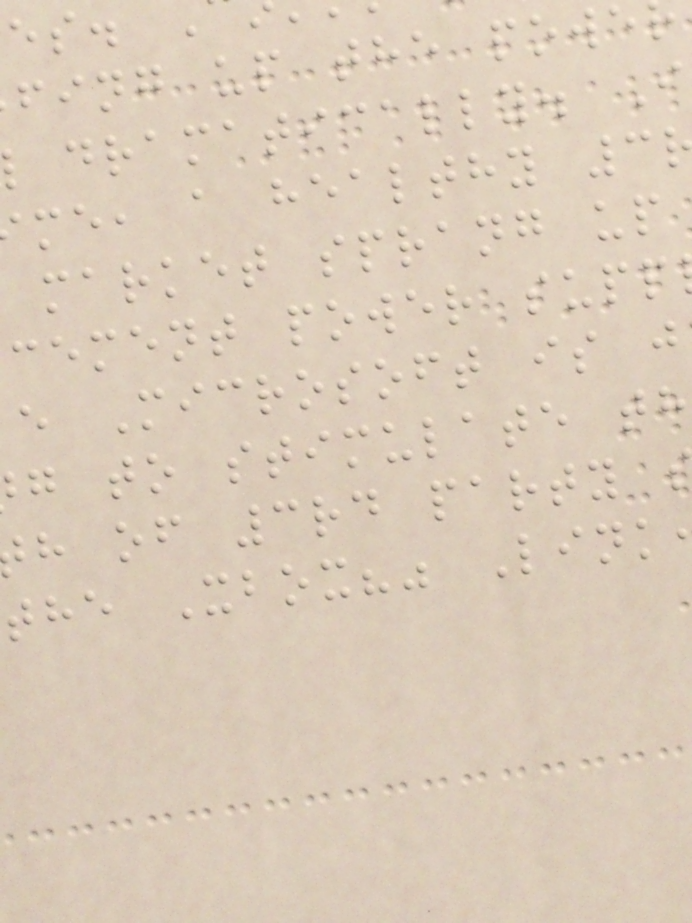fing up the powe
dramatically. I
me, a healthy 3
market sprang up
cement power supp
e Microsoft is j
g to stimulate th
h of 3rd party
the Xbox?" Link
